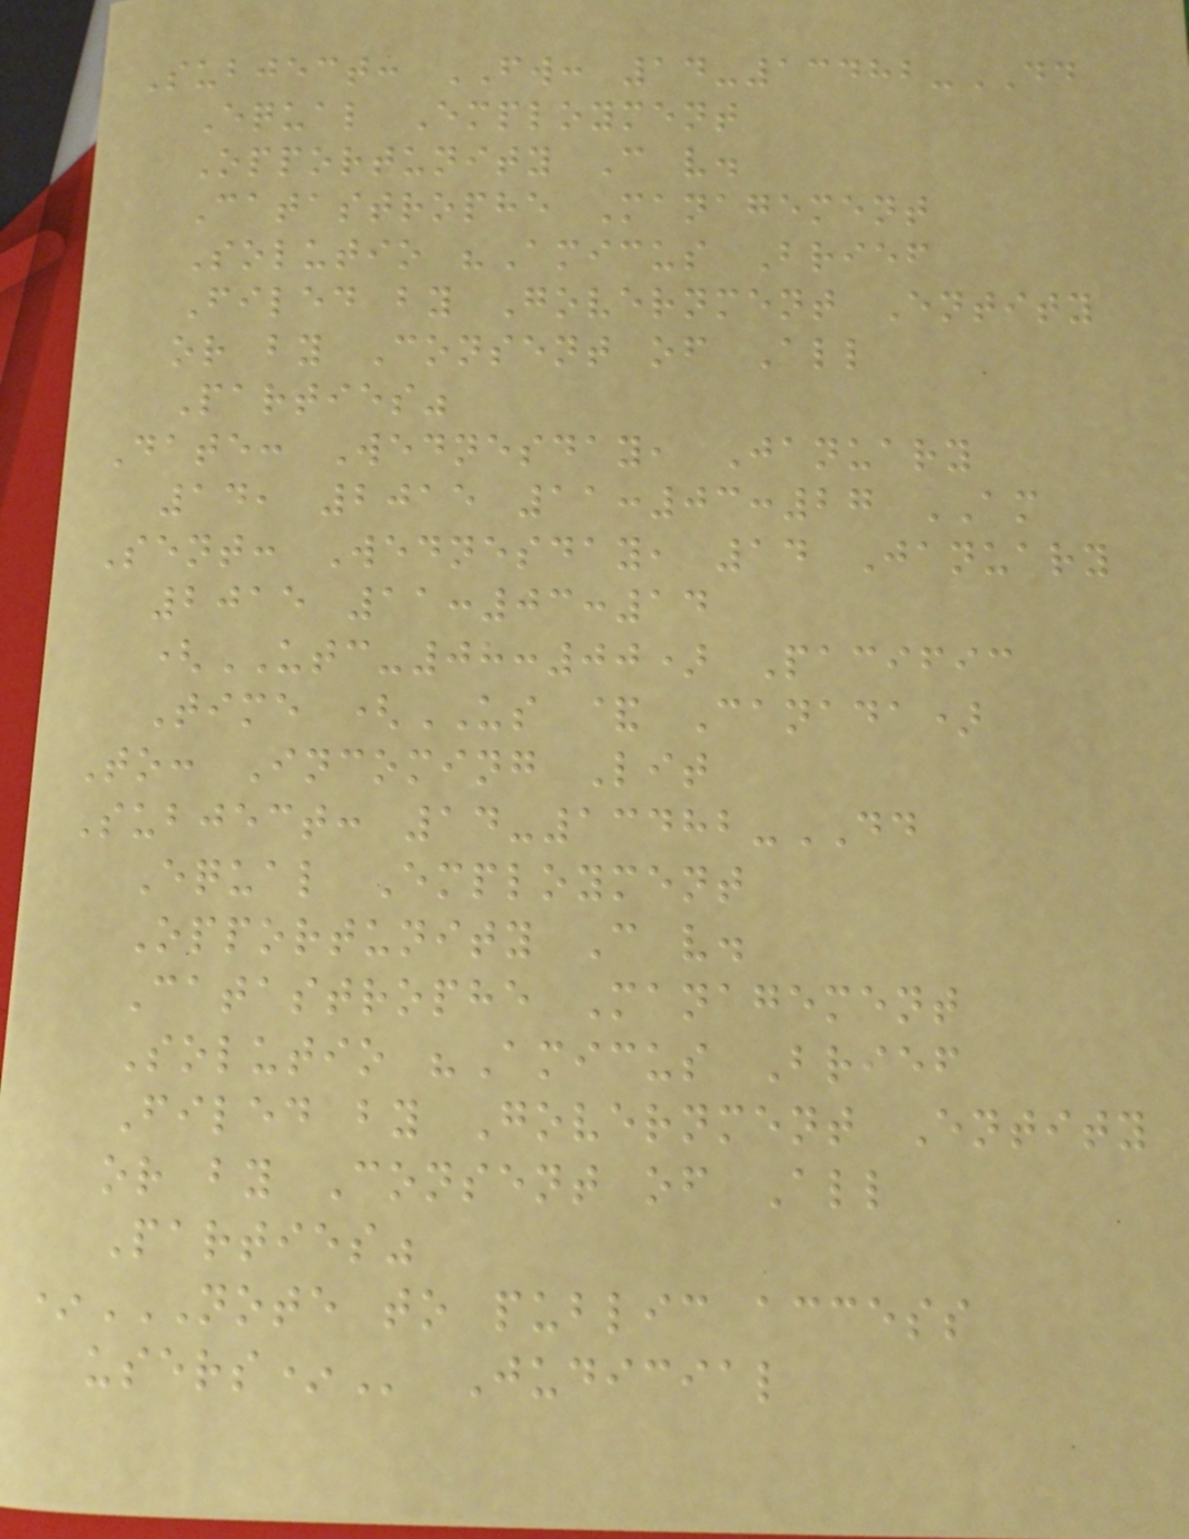Subject: FW: 14-13482-DD
Equal Employment
Opportunity C v.
Catastrophe Management
Solutio "Amicus Brief
Filed by Government Entity
or by Consent of All
Parties"
Date: Wednesday, January
14, 2015 11:03:27 AM
Sent: Wednesday, 14 January
2015 11:03:14
(UTC-08:00) Pacific
Time (US & Canada)
To: Incoming Lit
Subject: 14-13482-DD
Equal Employment
Opportunity C v.
Catastrophe Management
Solutio "Amicus Brief
Filed by Government Entity
or by Consent of All
Parties"
*NOTE TO PUBLIC ACCESS
USERS* Judicial
